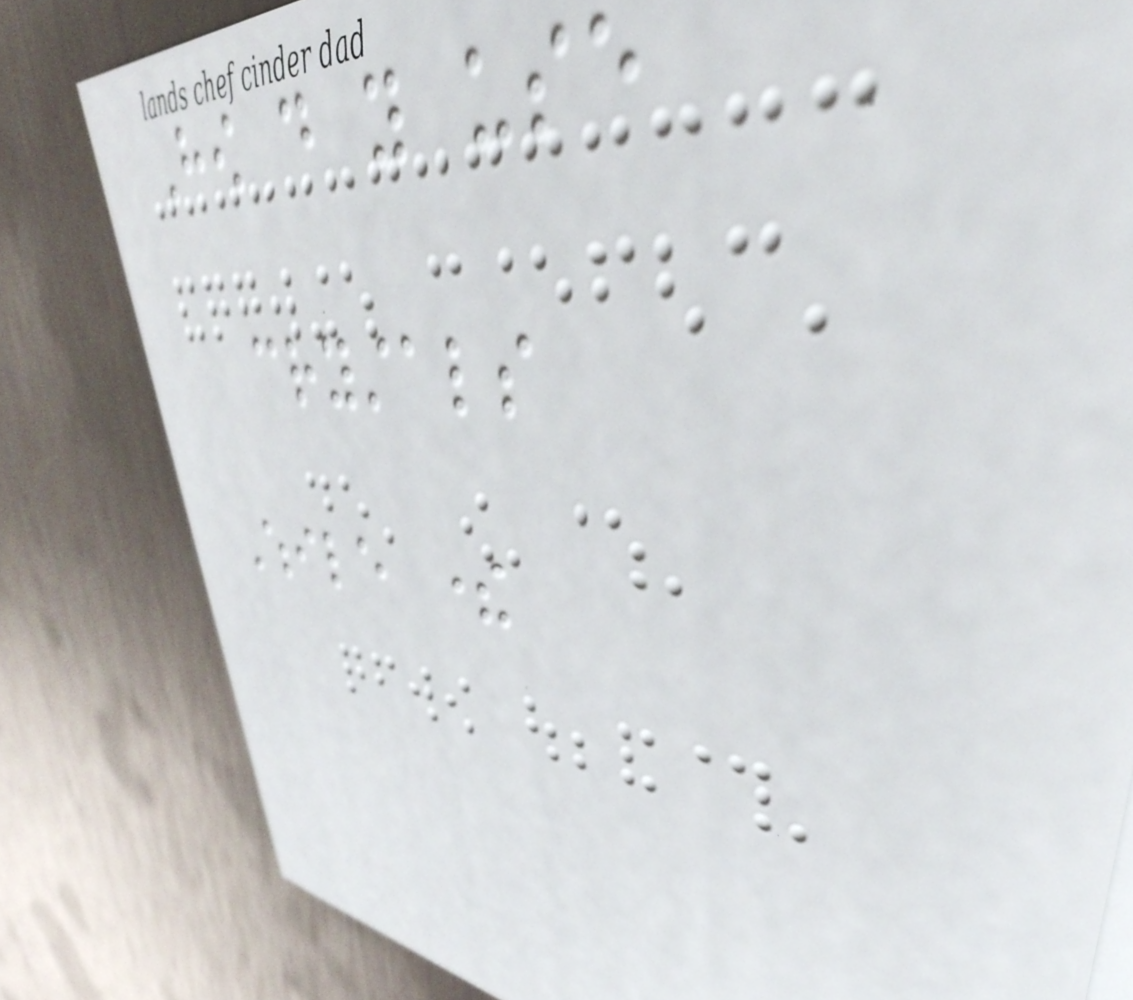How do you use
crystals
While there
